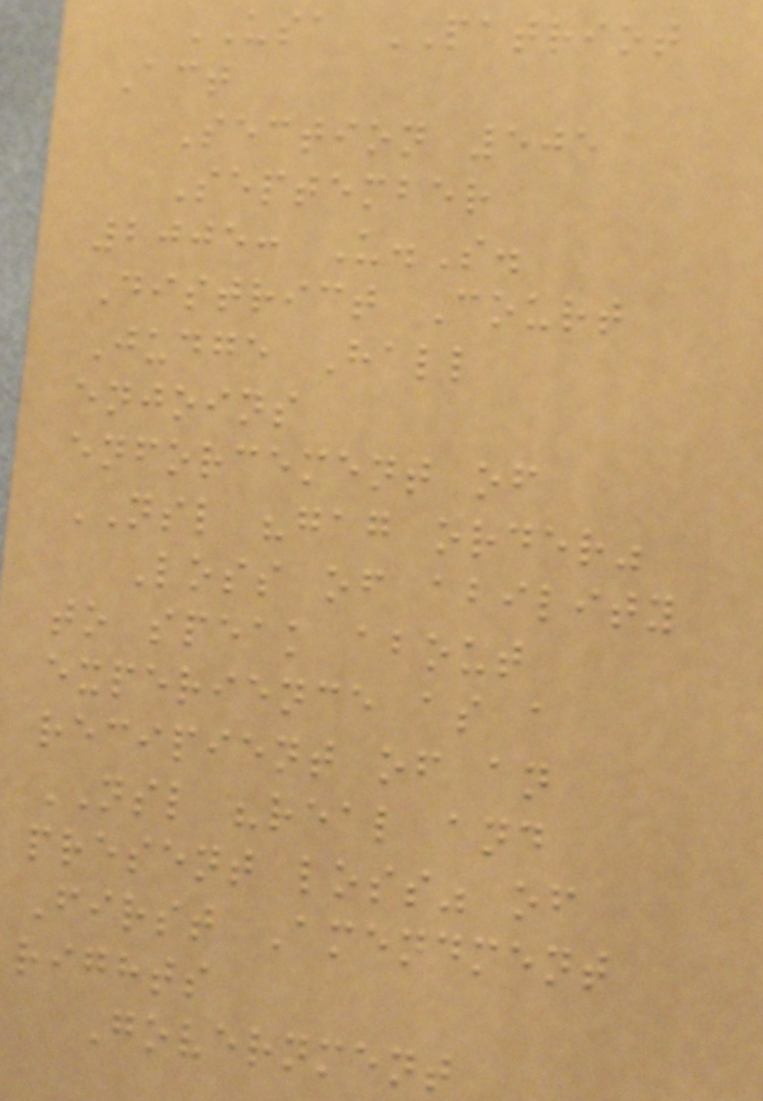USA PATRIOT
Act
Section 505
September
2005: U.S.
District Court
Judge Hall
enjoins
enforcement of
NSL "gag order"
Loss of ability
to speak about
experience as a
recipient of an
NSL "real and
present loss" of
First Amendment
rights
Government
